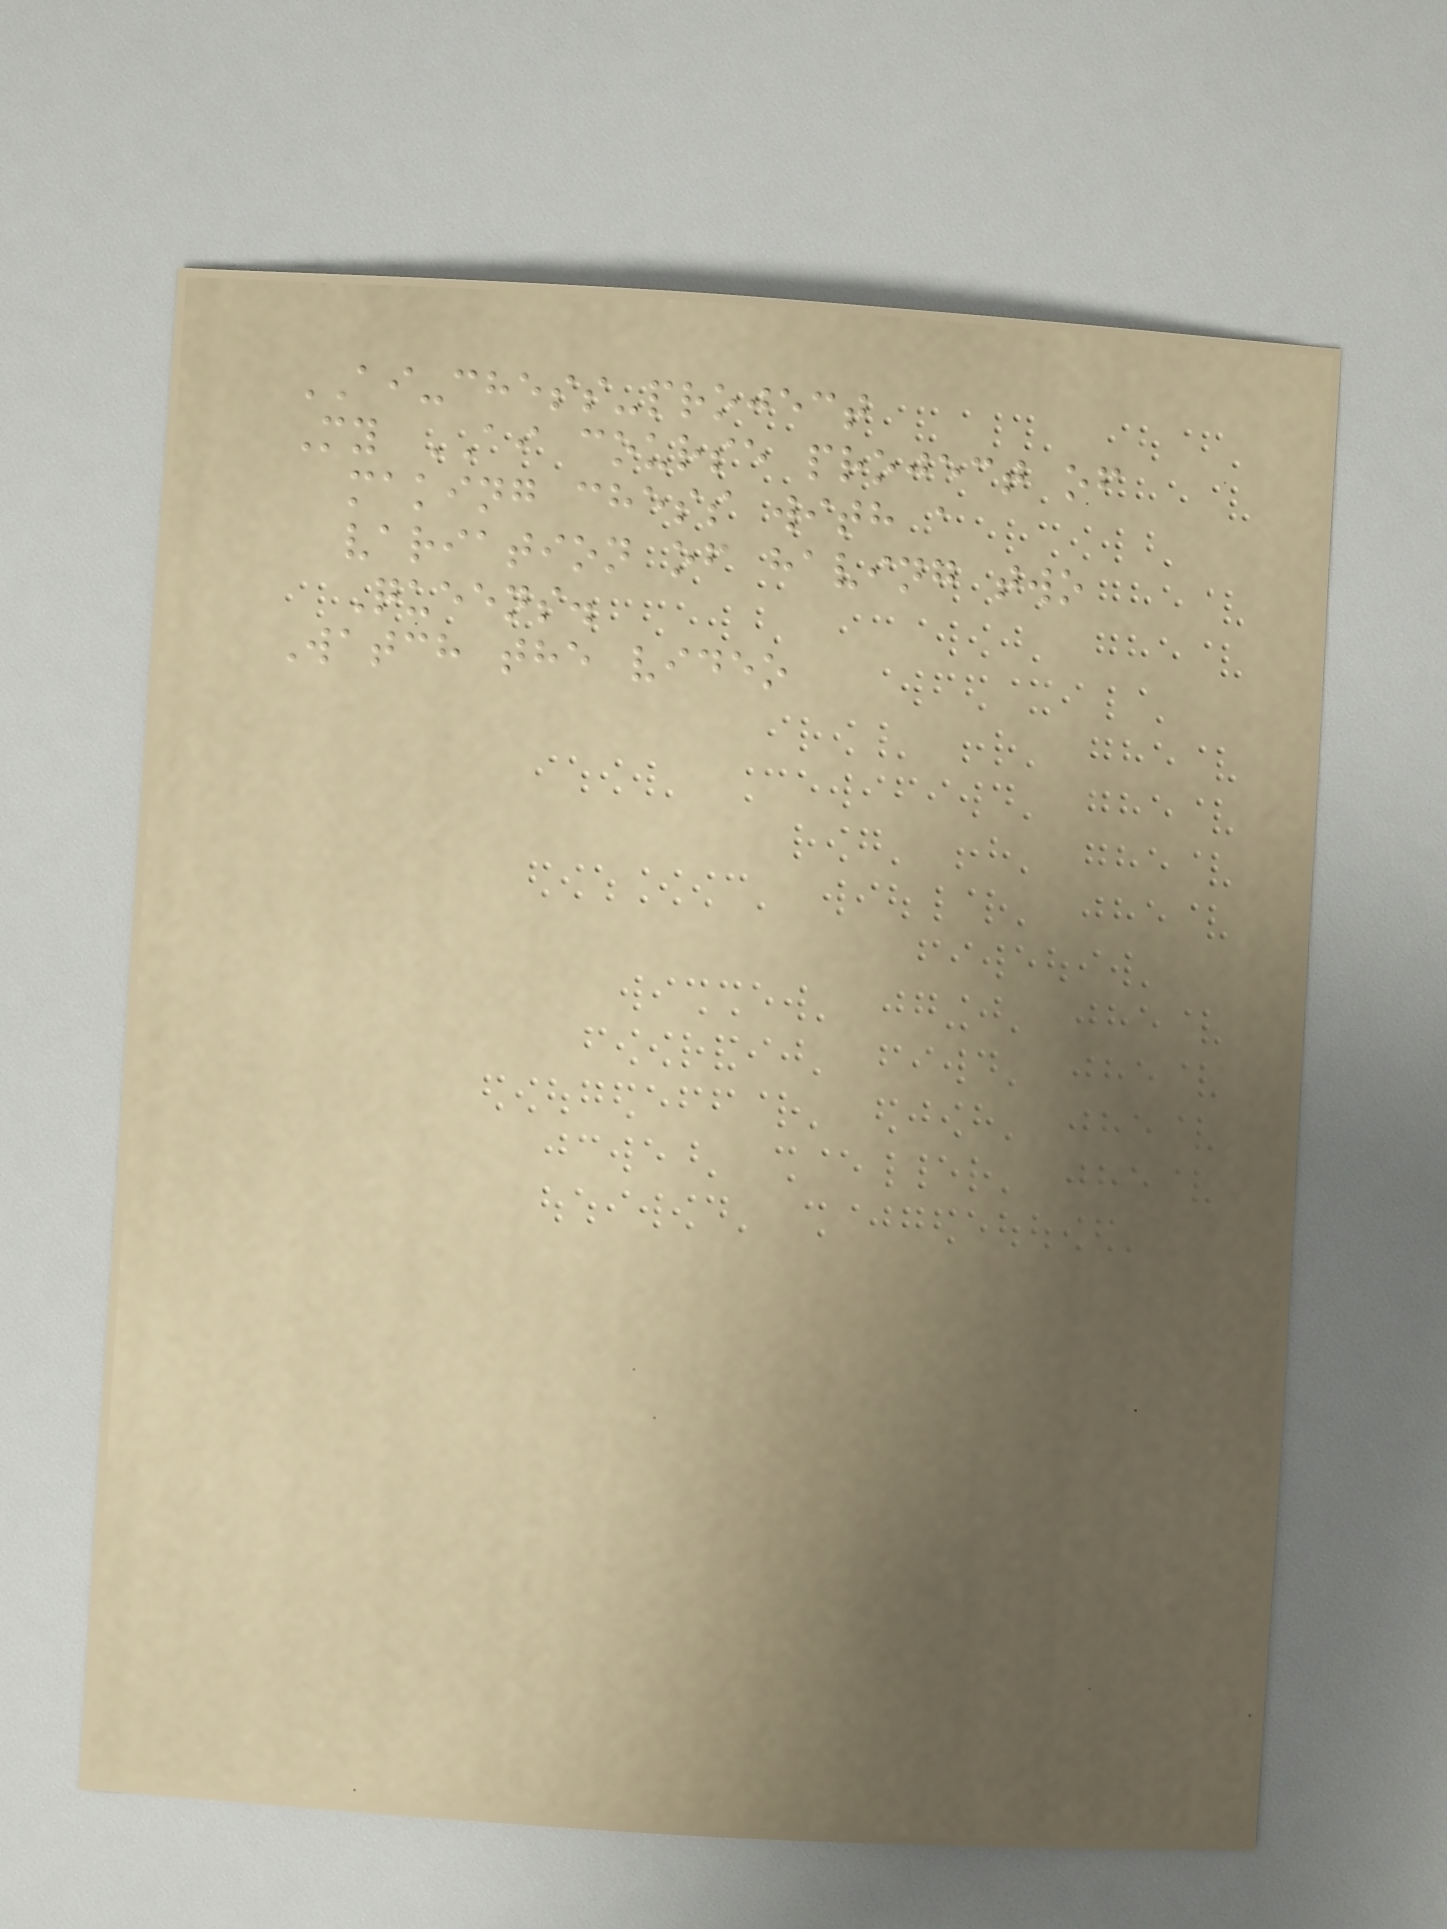AI-chess-project
My AI course project of
making chess with a
variation of having two
Queens.
Watch the video
